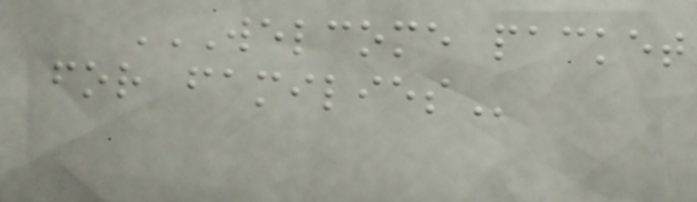WELCOME PACKET
FOR FAMILIES
